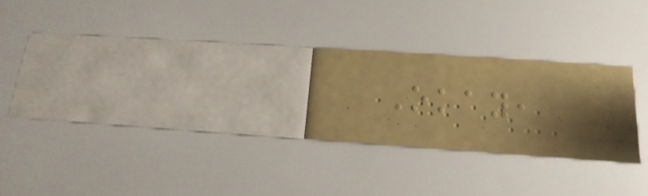Okay,
